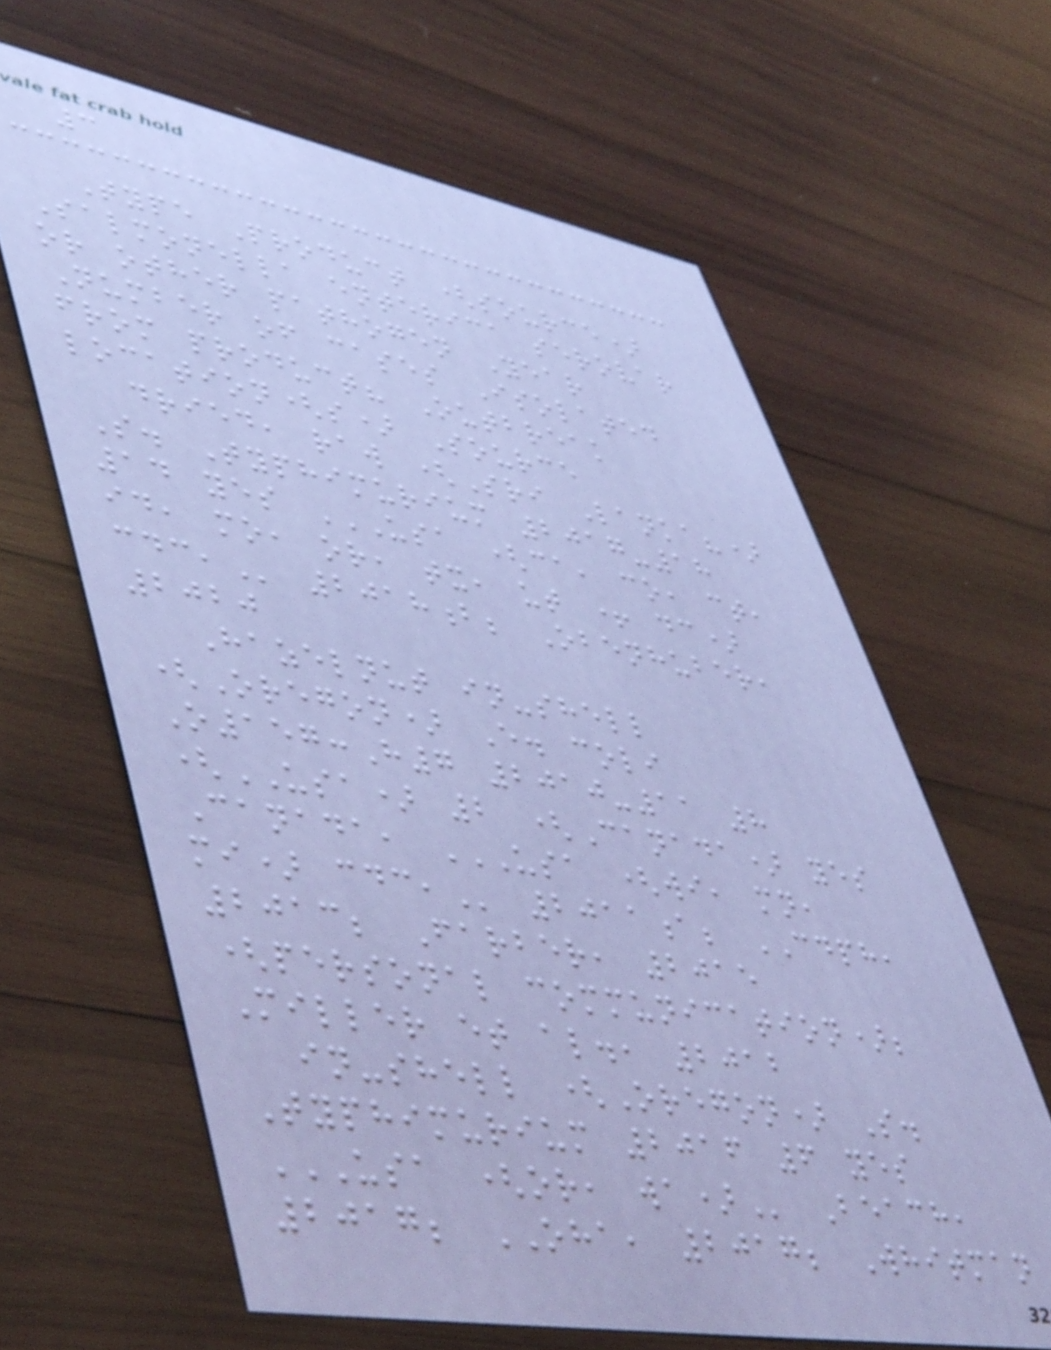3
Type Product (source)
Salmonella enterica serovar
or other pathogen Year
Number of cases Isolated
from product? Outbreak
location(s) Source
dried, raw (Sri Lanka?)
S. Typhimurium 2017-18
14 yes USA (CA, CO, CT,
ID, MO, OR, TX, UT + DC)
CDC, 2018b; Obenhuber,
2020
Hazelnut in-shell
(Oregon) E. coli
O157:H7 2010-11 8
(USA) 2 (Canada) yes
Canada, USA (WI, MN,
MI) CDC, 2011a; CDPH,
2013; Farber, 2015
(personal communication);
Miller et al., 2012
in-shell (Oregon) S.
Typhimurium 2016 6 yes
USA (OR, WA) Beach,
2017; OHA, 2017; Whitman
